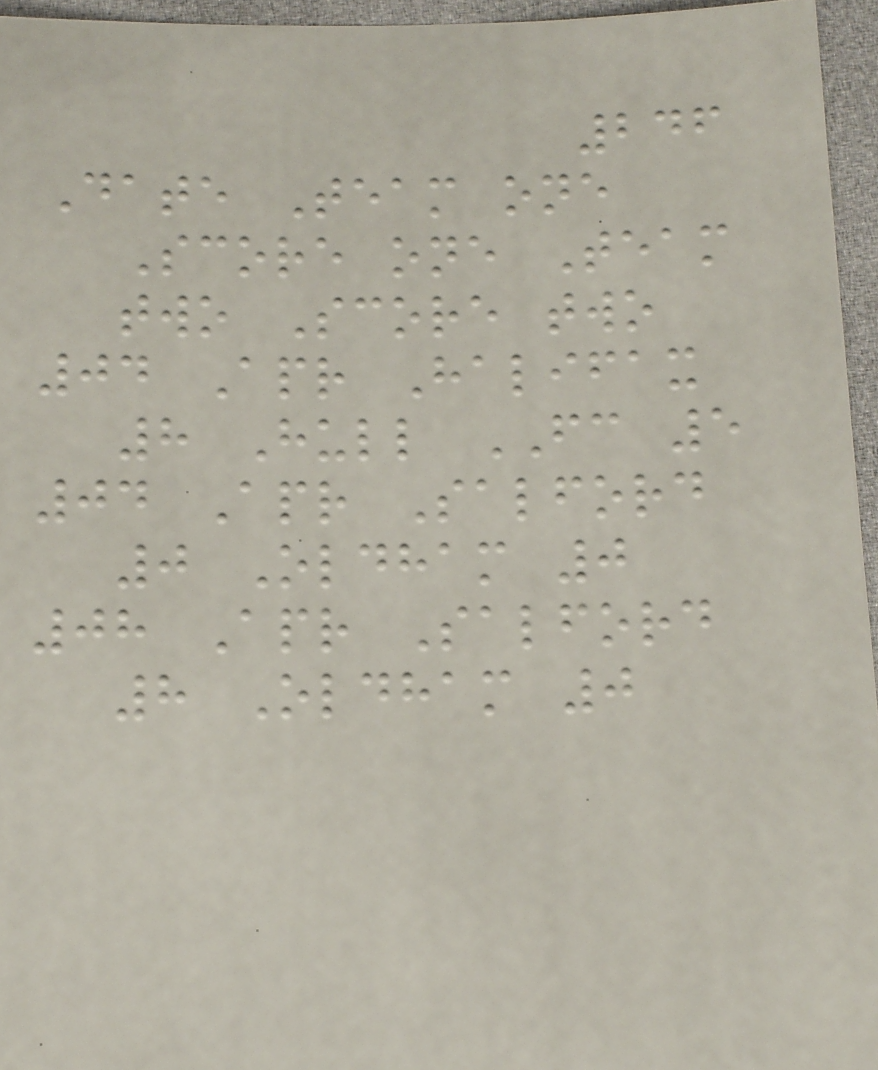246
Date Team one
Score one Team
two Score two
04 Apr Halifax
8 Hull FC 5
04 Apr Salford
0 Oldham 0
08 Apr Salford
8 Oldham 0
